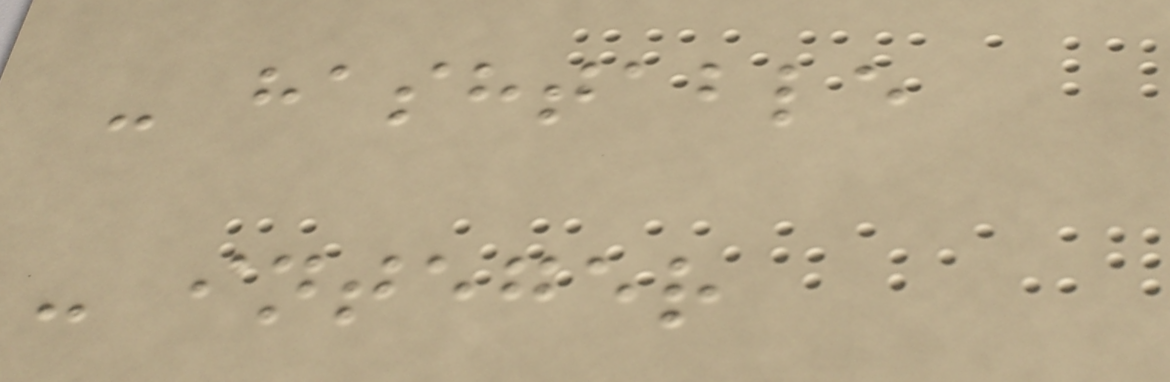- hashtable
- integer
